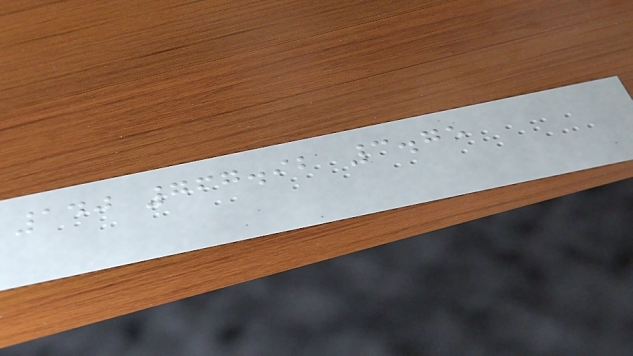140 767.92 3.75
